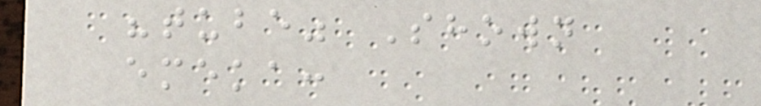"tube" Shown
emeka:
